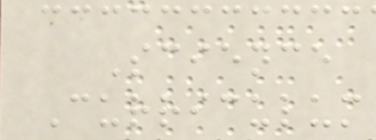Science
Curriculum
